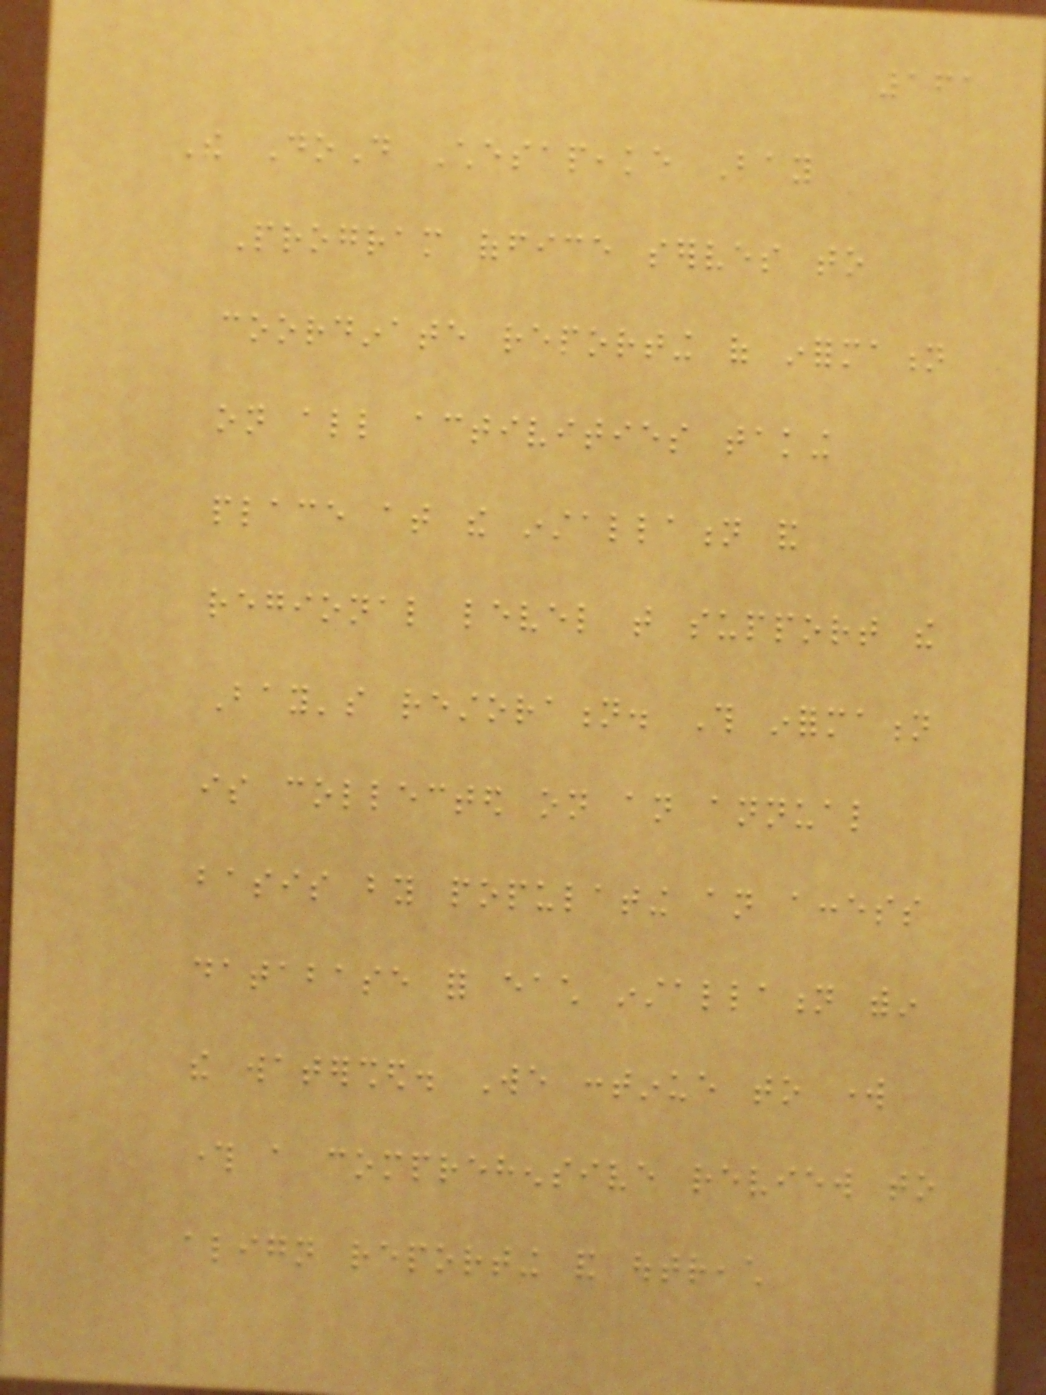161
The DoD Chesapeake Bay
Program office serves to
coordinate reporting of information
on all activities taking
place at the installation and
regional level that support the
Bay's restoration. This information
is collected on an annual
basis by populating an access
database for each installation within
the watershed. We continue to work
through a comprehensive review to
align reporting and outreach
